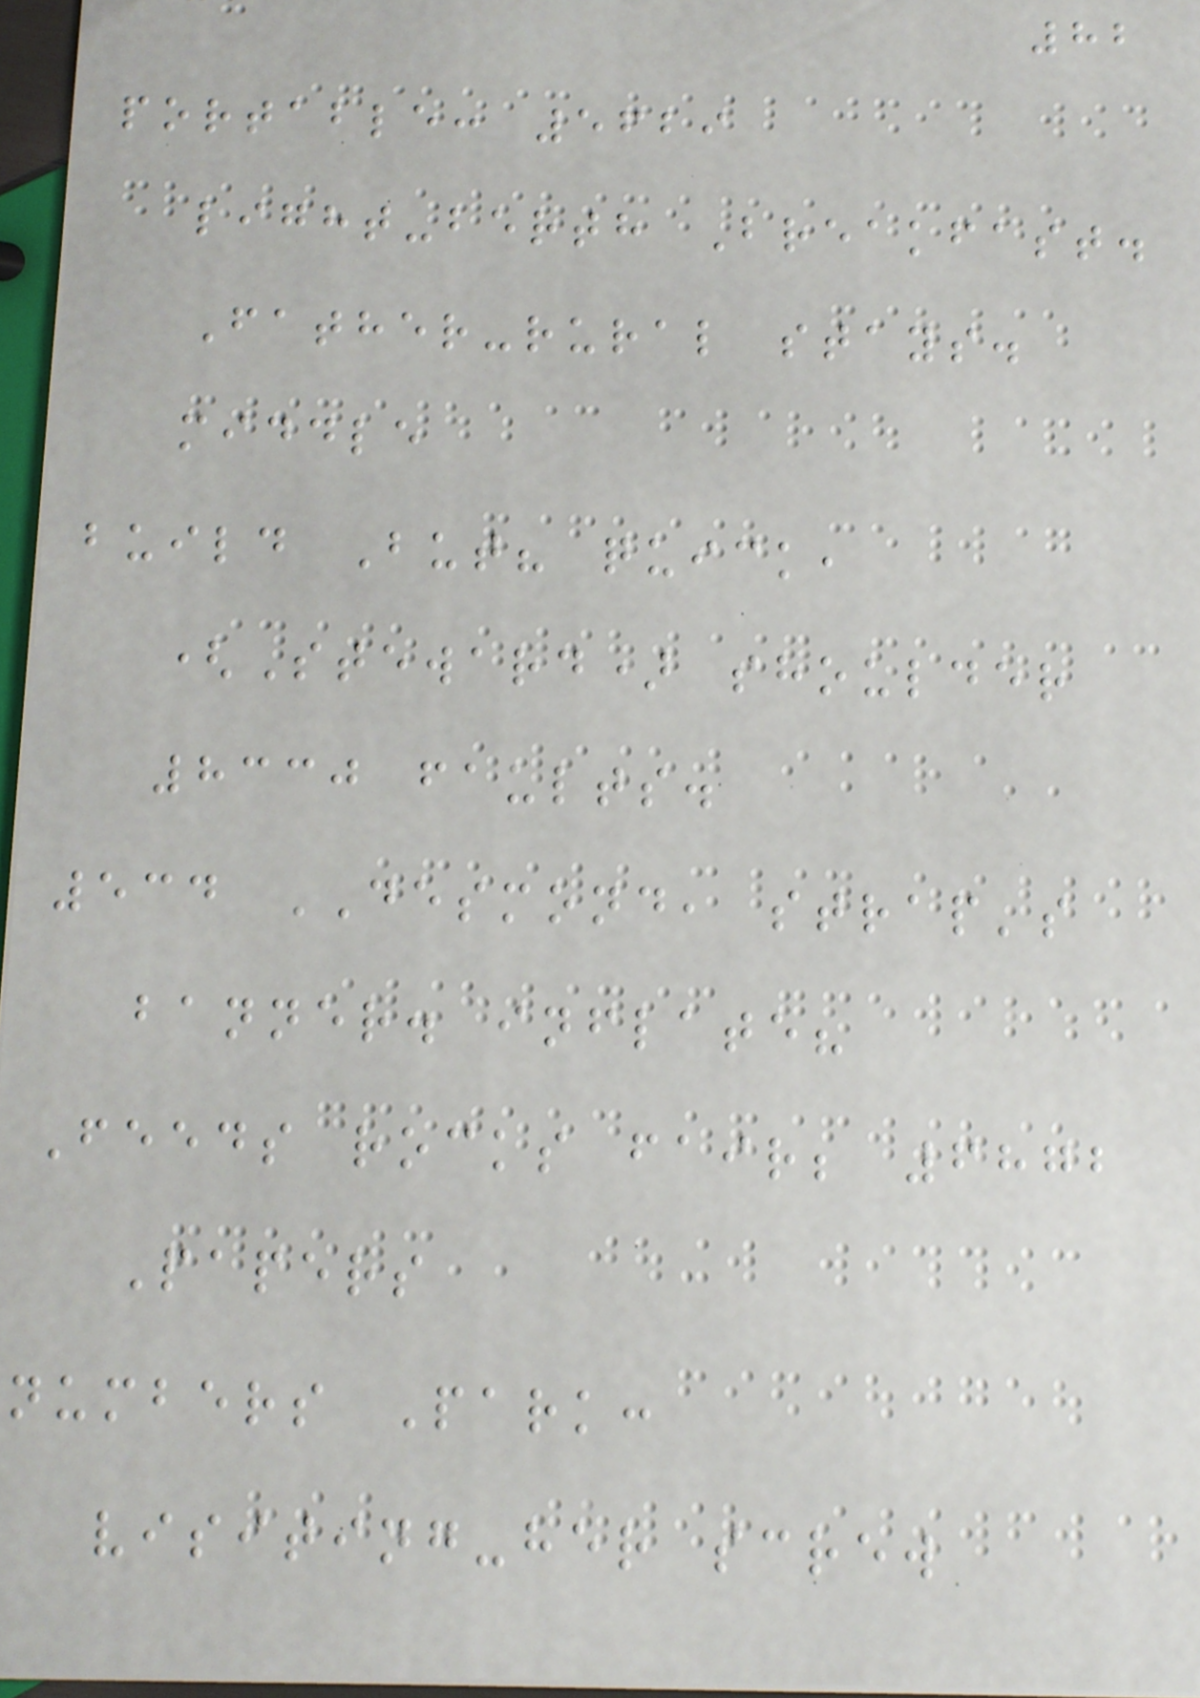82
portable: 5629
light-berth Breakfast.
Father-rural stays.
middle
build But? quick,
(Steward) shoulder
8330 faults.
534 DESMOND, strap's
banner. inflate?
Feeds rocks fair; 6872
Papers
numbers Park:
visiting-her screw
